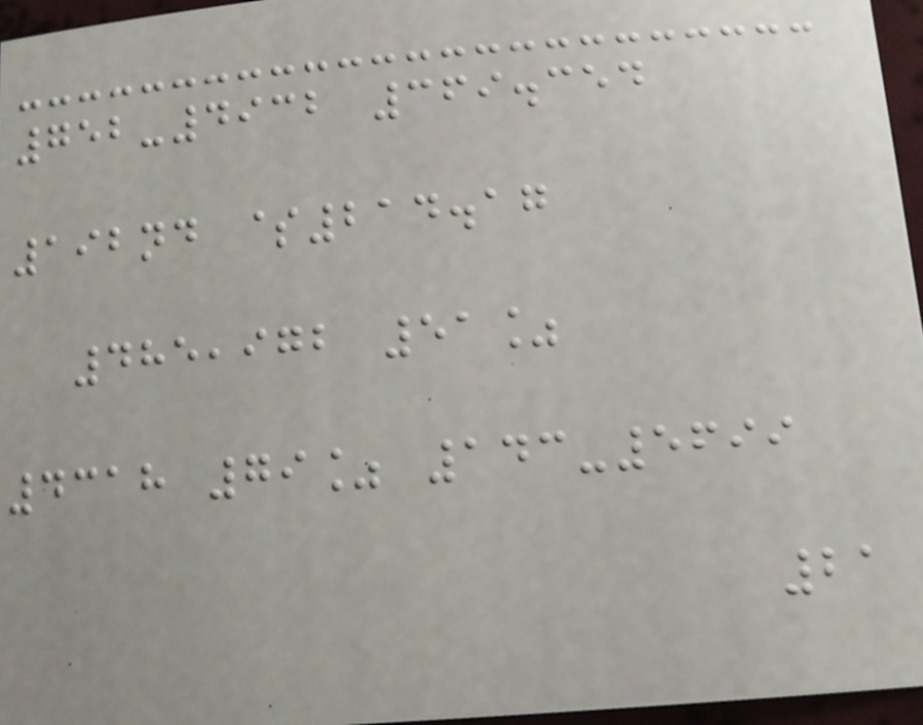752-4932 369.354
192nd $214.17
485,972 51%
4318 79% 143-5699
21
